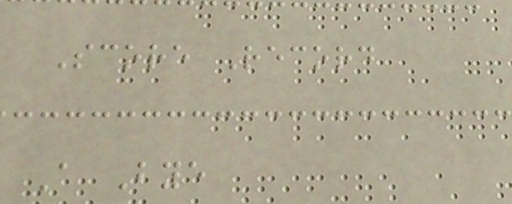Score Record
A Bye
